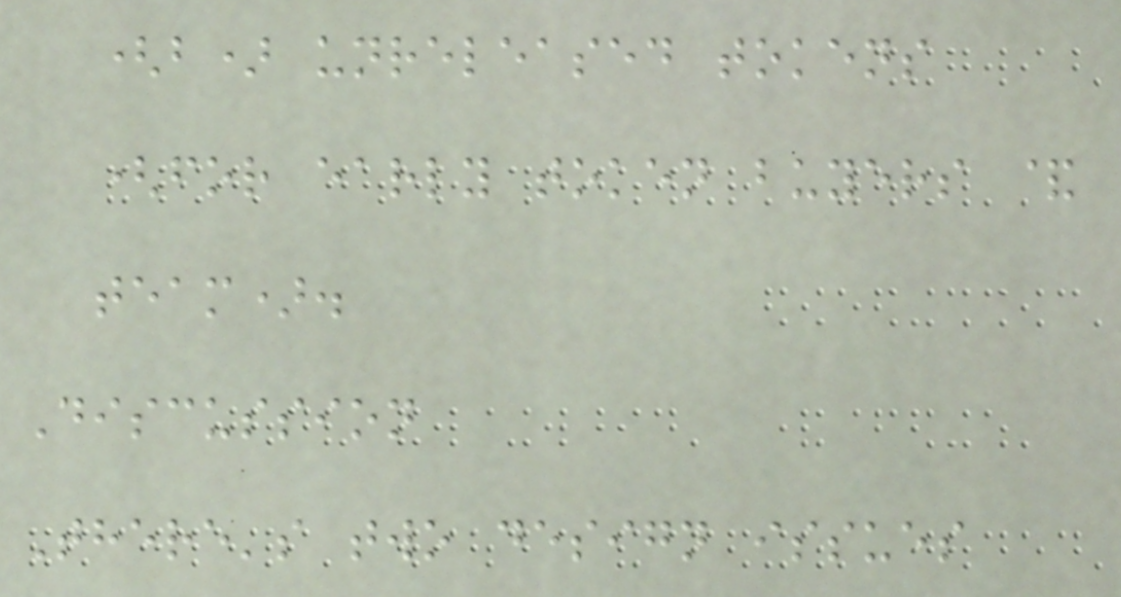(b) unreleased tokens
(for early token buyers &
team).
Discussion
There's two design issues
